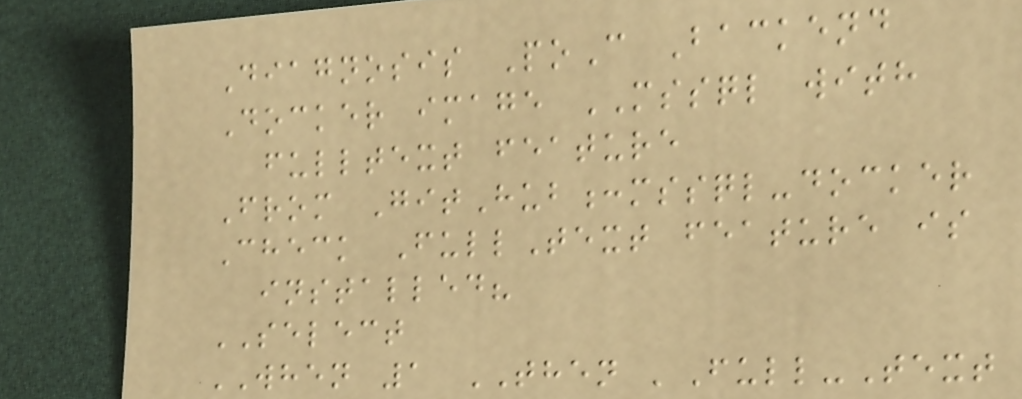Diagnosis PoC Backend
Docker image MSSQL with
fulltext feature
From GitHub:mssql-docker
Check FullText feature is
installed?
SELECT
WHEN 1 THEN 'Full-Text
